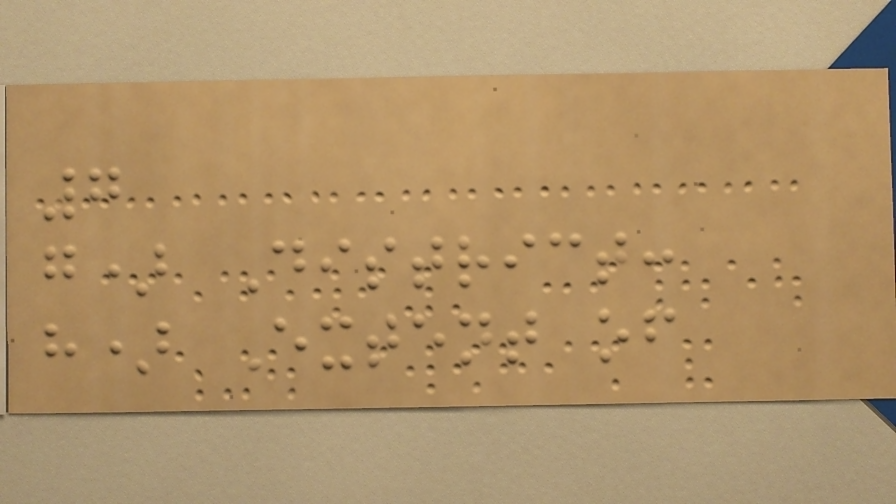7
g) District:
h) Extent of
